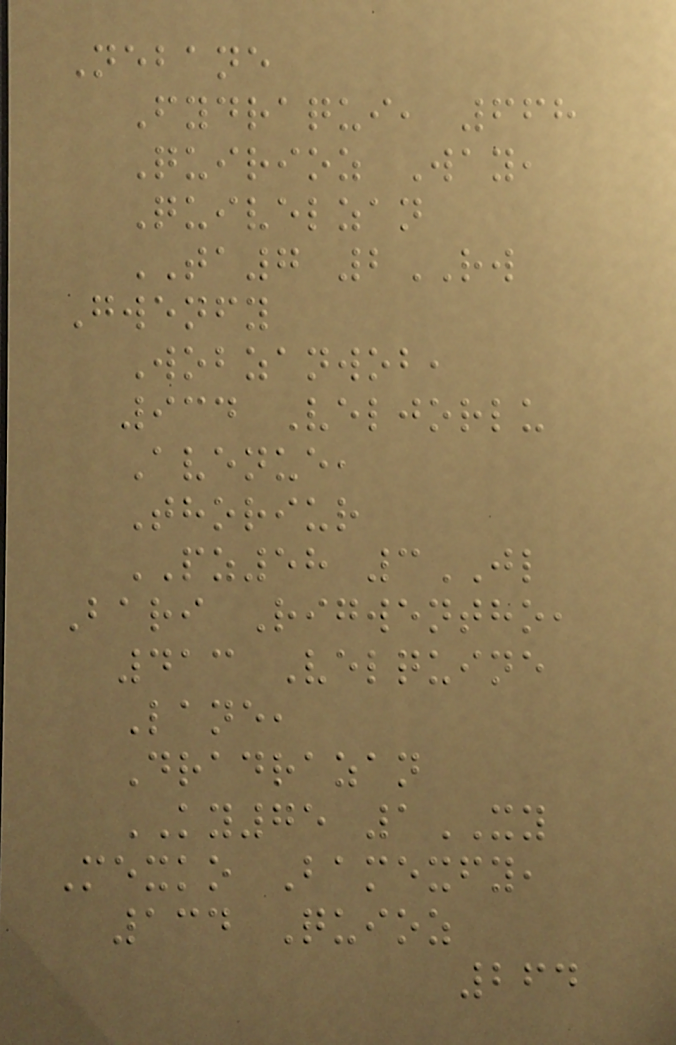Nebane
Fydraqui, 668
Quirioz Way,
Quivelzan
TA7 2RW
Gwenfy
Wobzanwob,
934 Veljorlu
Avenue,
Thoriur
PZ58 3JL
Bari Rigwentho,
413 Velquine
Lane,
Dradrazan
KY75 1XY
Mexko Bamexfy,
134 Quioz
264
